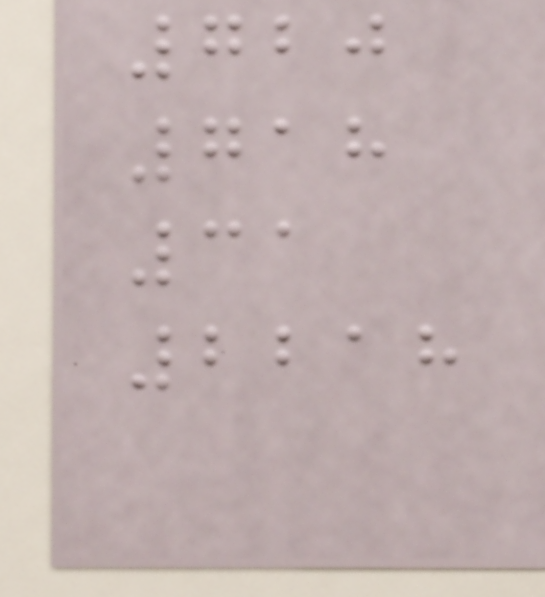720
718
31
2218
